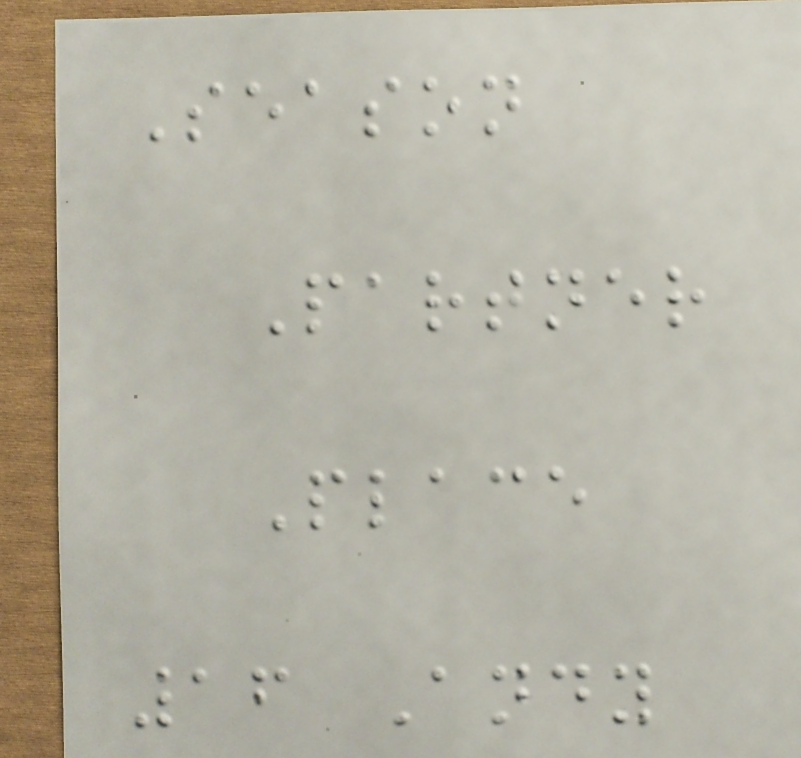Season
Partner
Place
16 Andy
